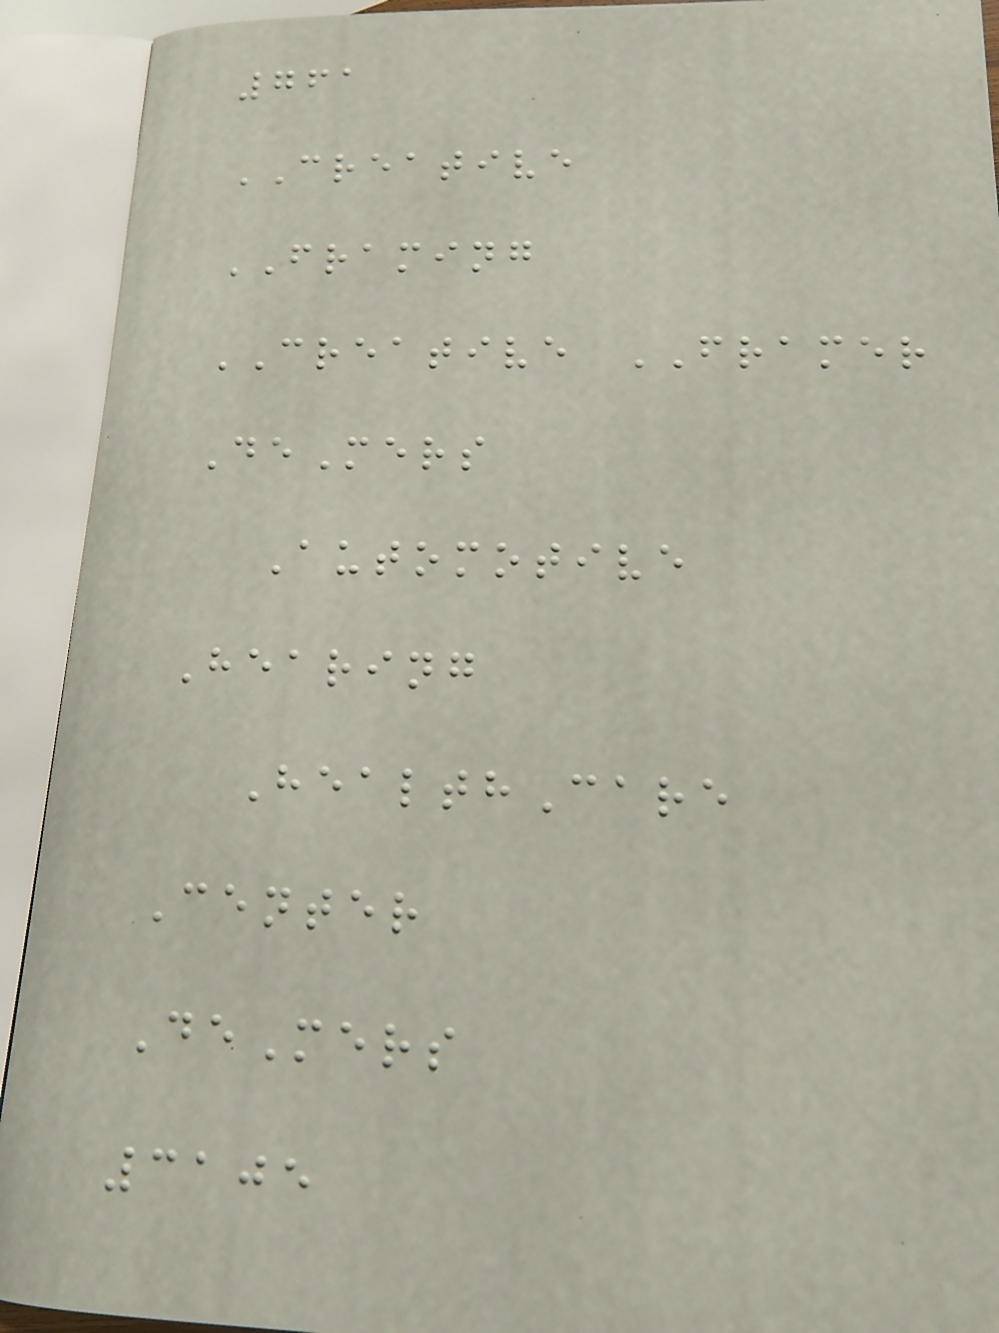761
CREATIVE
FRAMING
CREATIVE FRAMER
DeMers
Automotive
Hearing
HealthCare
Center
DeMers
3105
